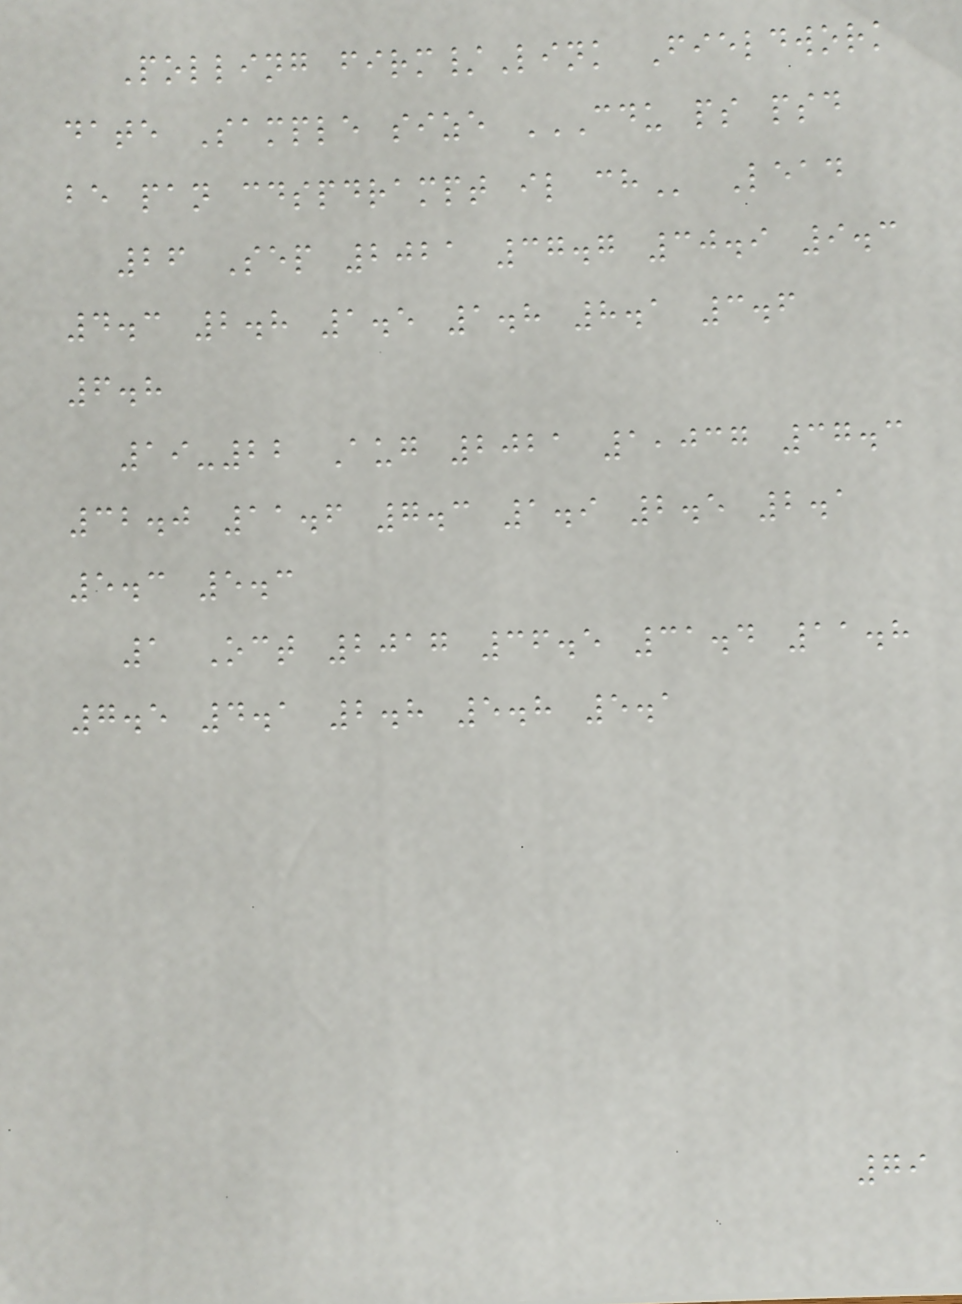Polling firm/Link Fieldwork
date Sample size CDU PS PSD
BE PAN CDSPDRAMPT IL CH Lead
26 Sep 2021 37.7 30.9 9.3
4.3 2.8 1.5 1.8 8.1 3.6
6.8
19-22 Aug 2021 1,037 37.3
32.0 11.6 7.3 1.9 2.5 2.1
5.3 5.3
1 Oct 2017 36.5 31.4 11.8
7.5 4.1 2.8 5.8 5.1
79
